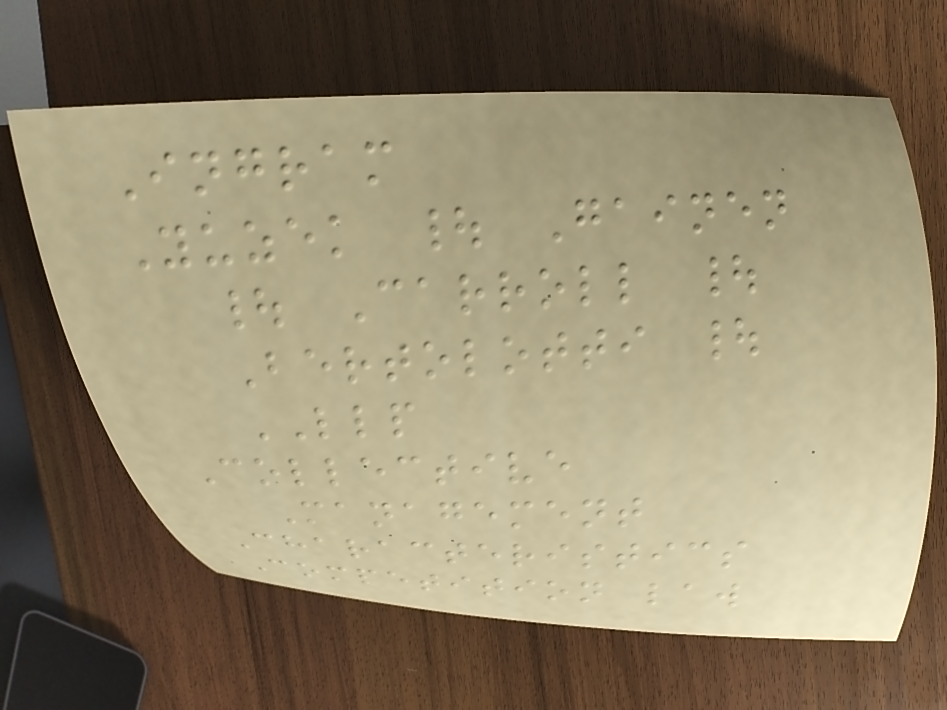Ingram
Yuzek | Gainen
| Carroll |
Bertolotti |
LLP
Collective
Management
Characteristics
Competition law
